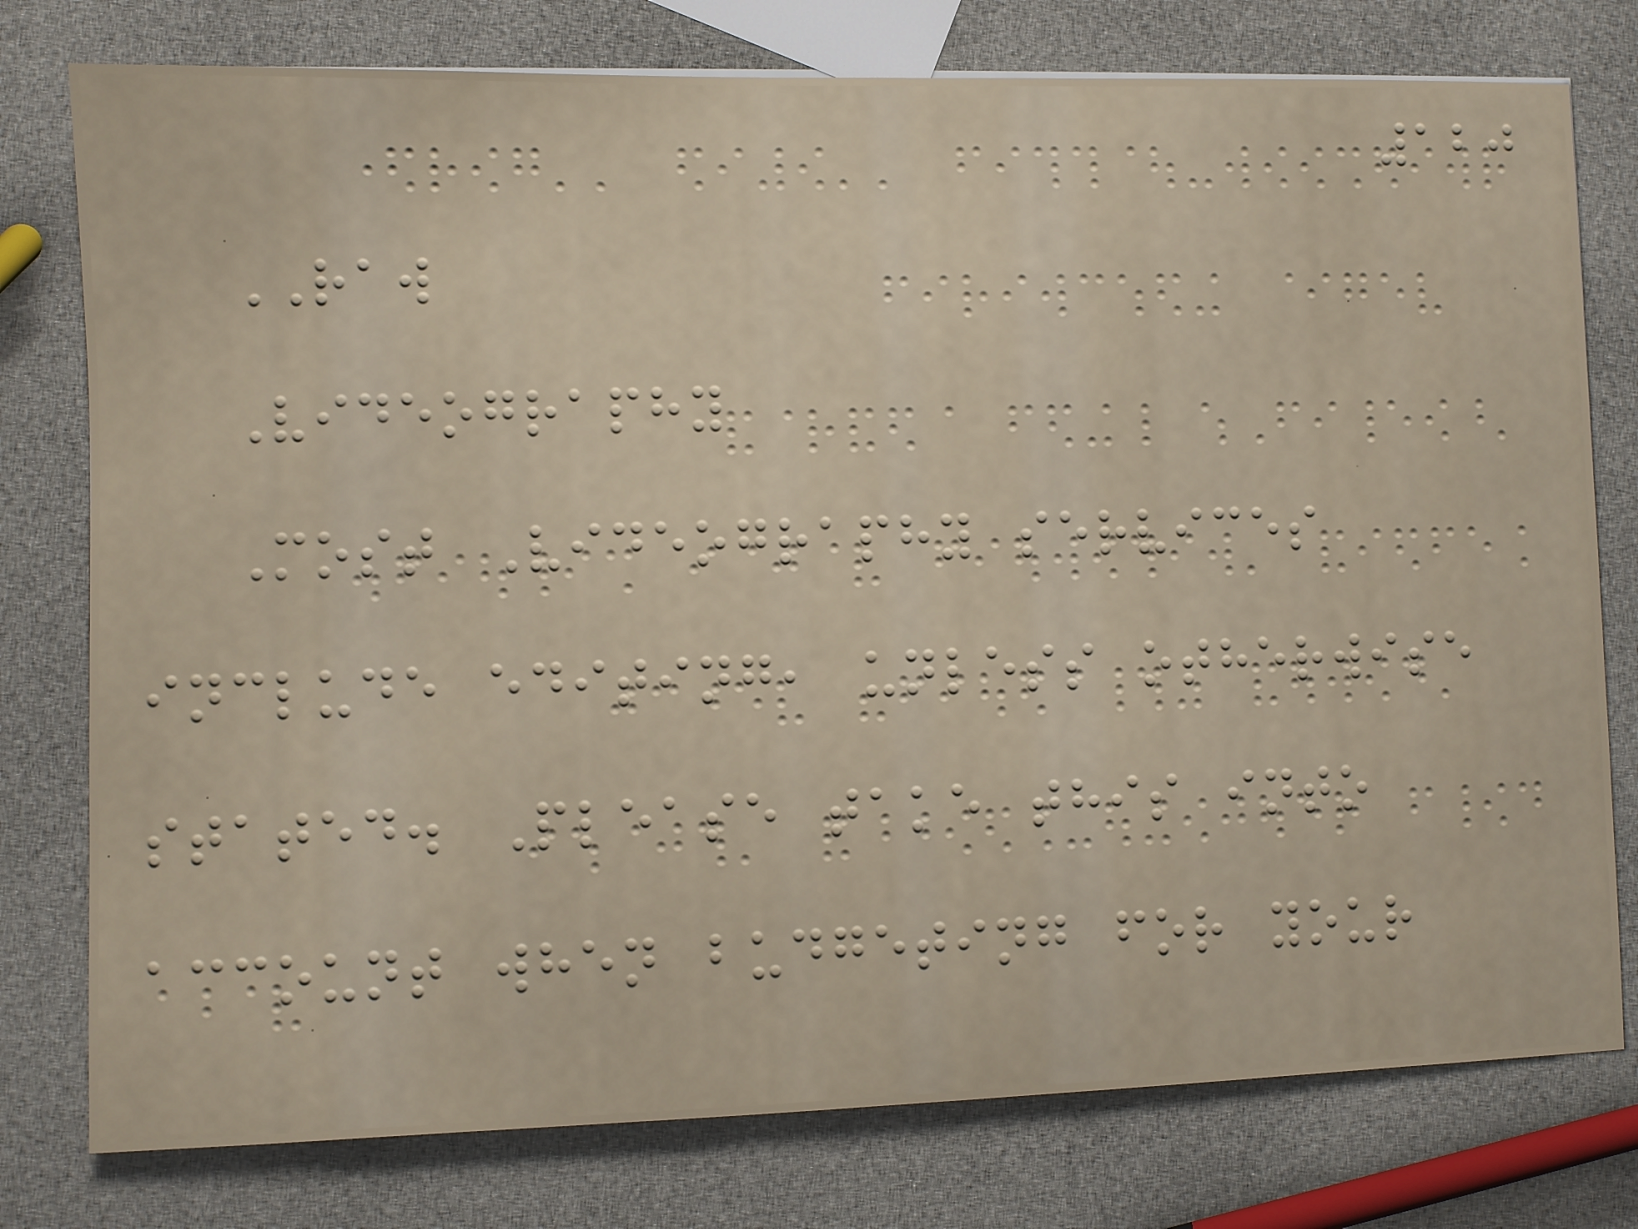120
RAW
Videography
Most Videography services
include editing, unless otherwise
stated. Please take this into
account when budgeting for your
